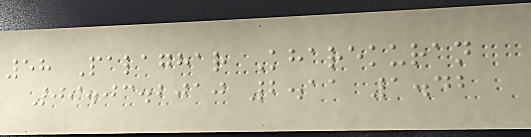58 Palaghar Kharekuran
09.03.2010 2.11 1.42
